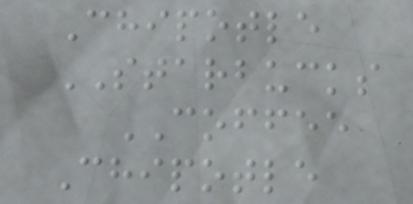Chipotle
STARBUCKS
COFFEE
Chipotle
